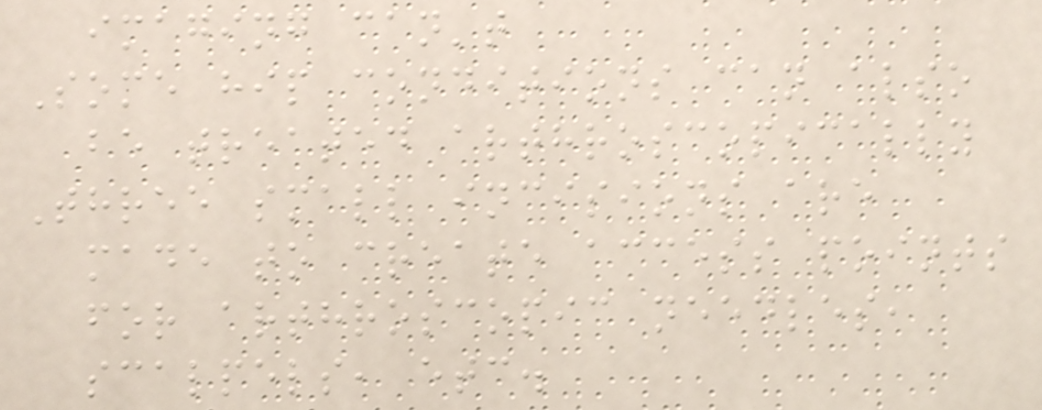imaging can't
Some hip conditions can also
be treated arthroscopically
Three small incisions are
made to create access points
for arthroscopic needles,
scalpels, etc.
